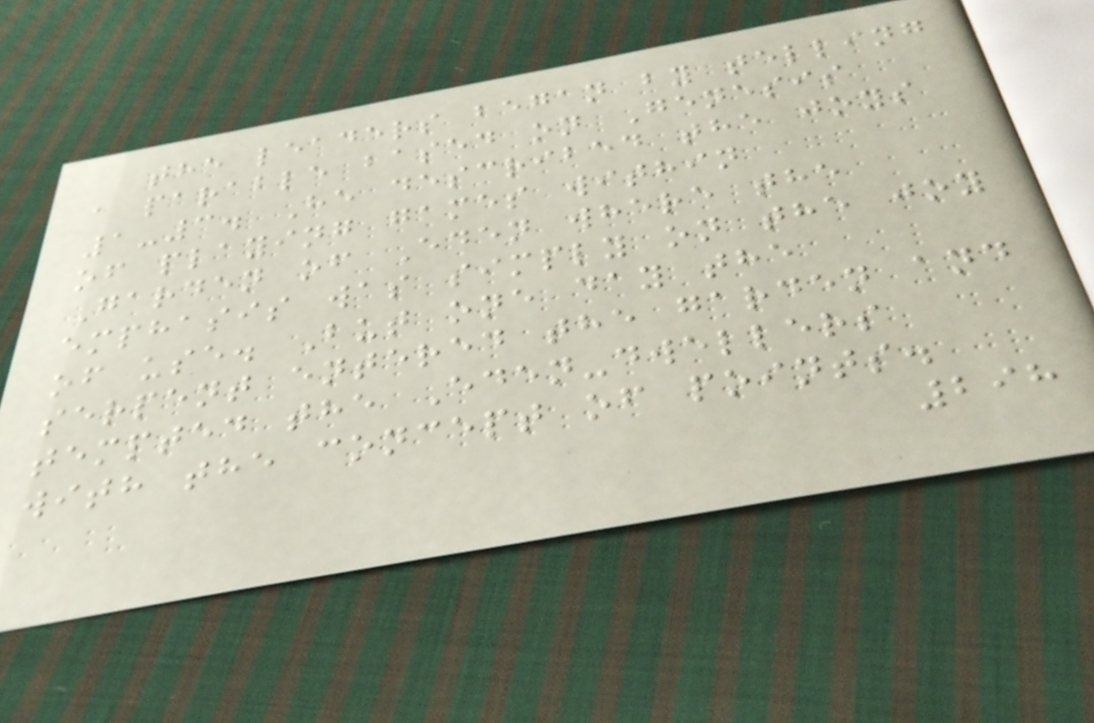the leaders began by telling
a parable based on Genesis
1-3. He described the joys
of playing games within
Garden of Eden where the
emphasis was simply on the joy
of use. But one day the
serpent entered the garden and
tempted the Eden-dwellers
with the concept of points.
298
